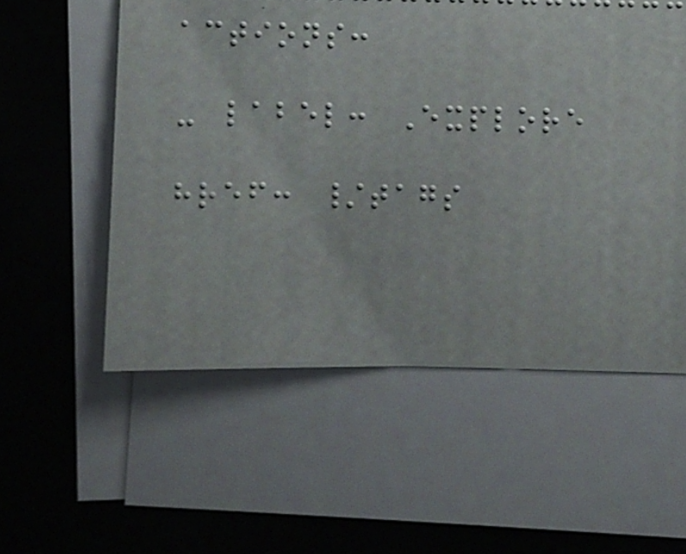actions:
- label: Explore
href: /tags
